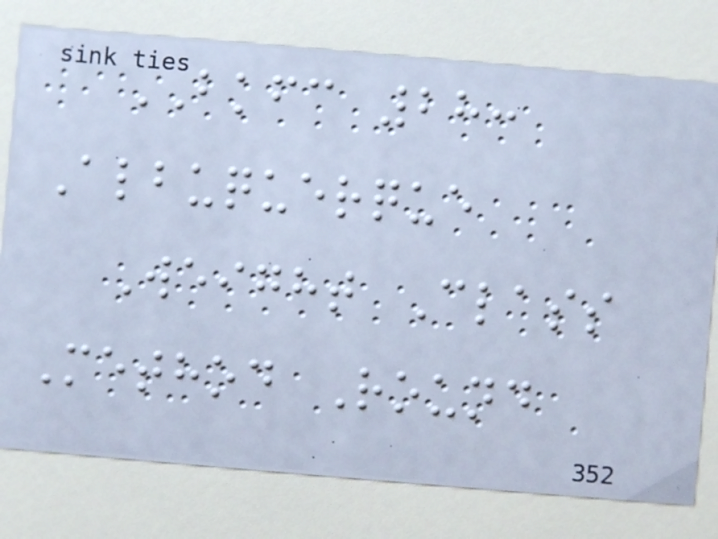BKFC 28:
Albuquerque
Weight Class
Method Round
